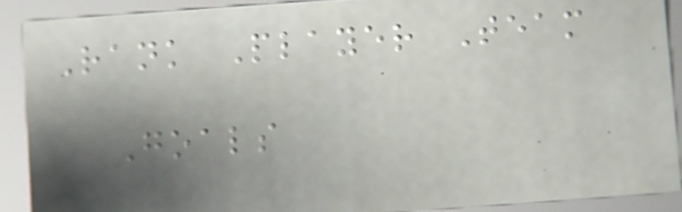Rank Player Team
Goals
